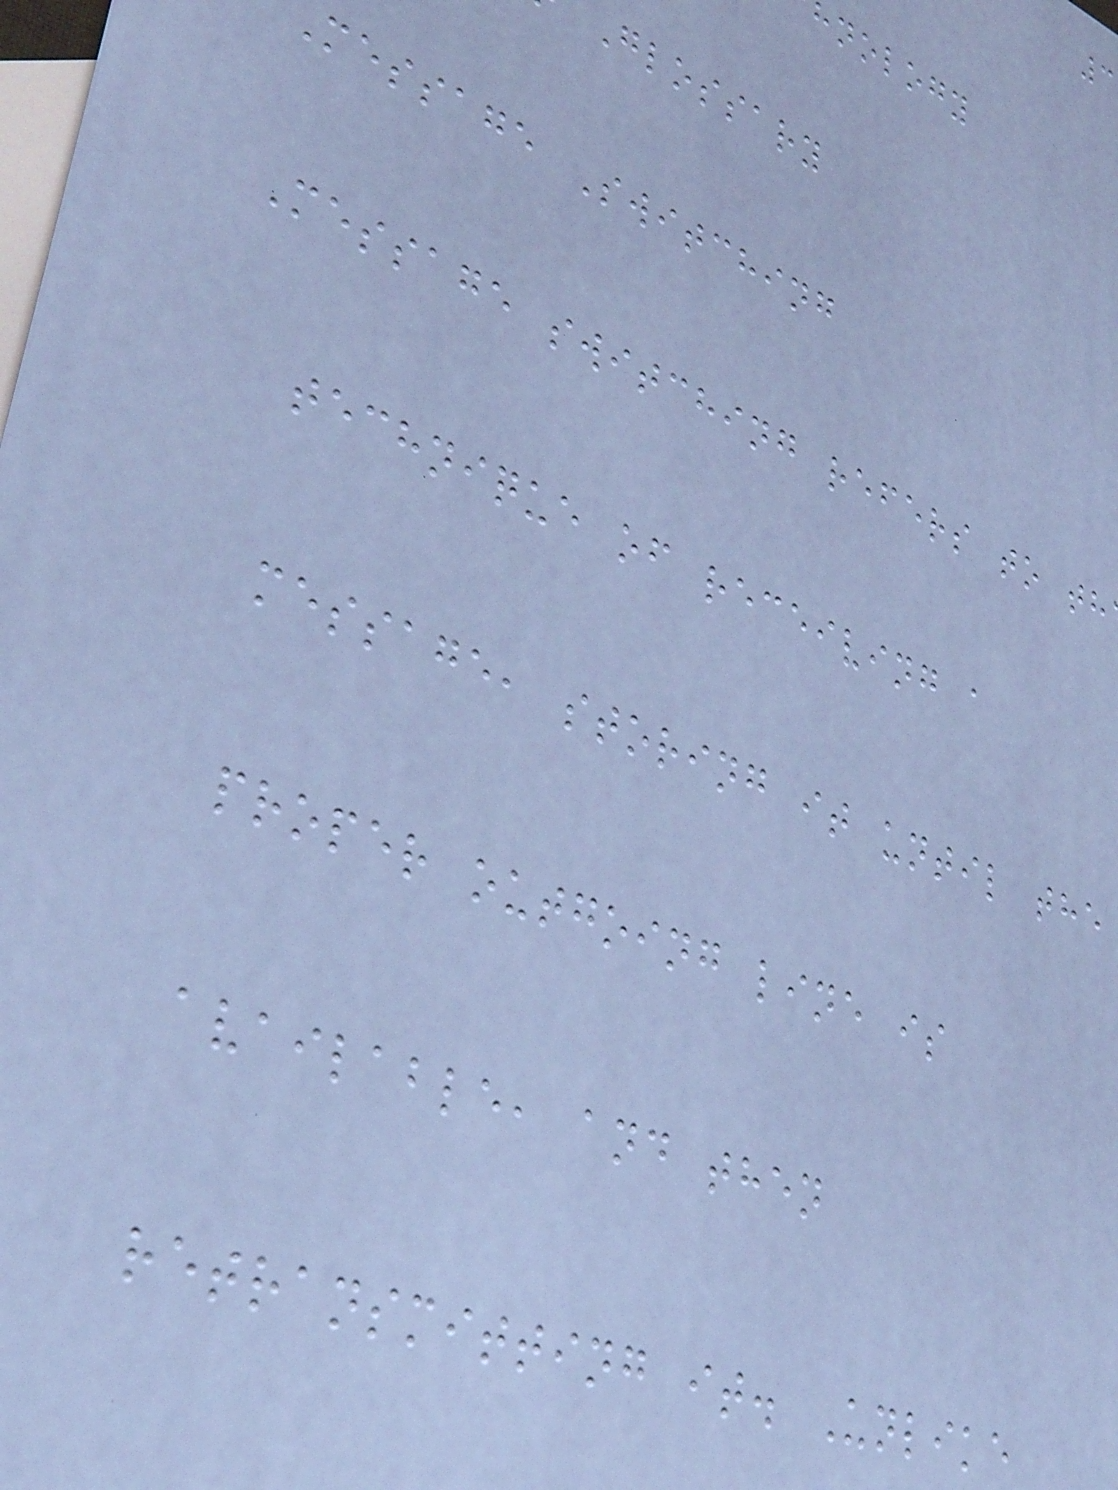hnology
Glossary
message Switching
Message switching refers to th
technique of receiving a
message, storing it until the
proper outgoing line is
available, and then
retransmitting it. Unlike
